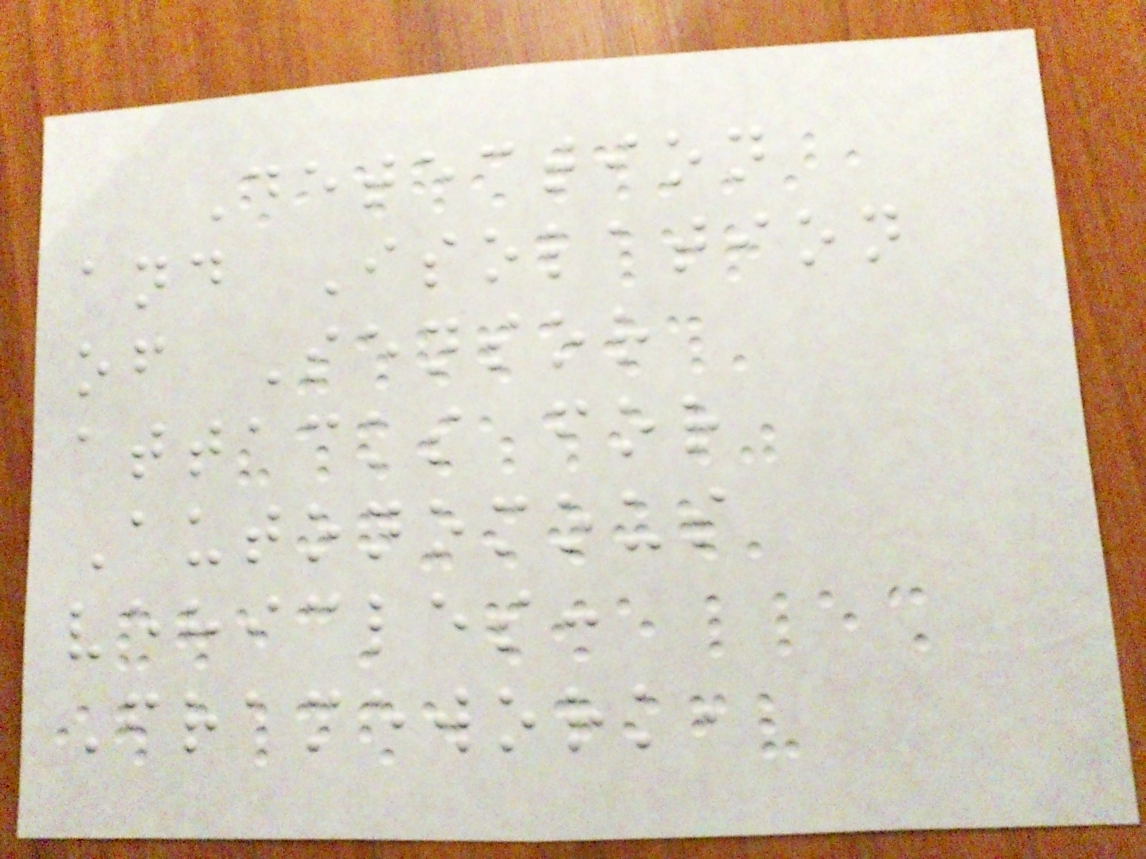Detection
and Isolation
of Sensor
attacks for
Autonomous
vehicles:
Framework,
